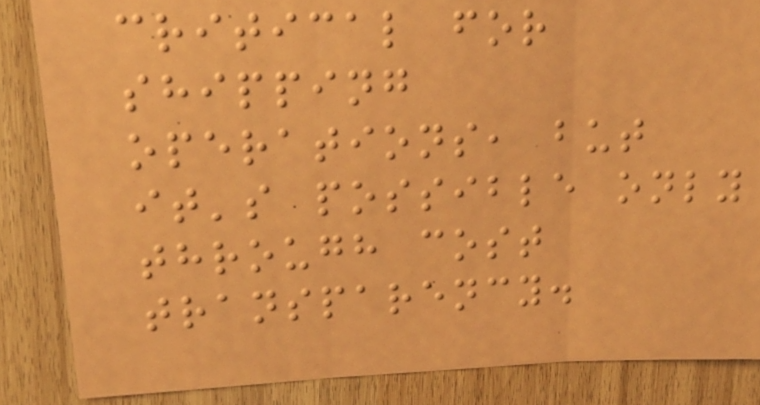critical for
shipping
operations, but
it's possible only
through cost
transparency.
